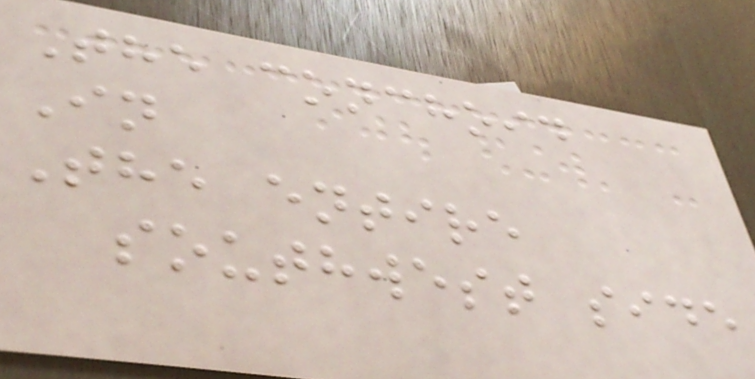The conchoid
In
The entire
southwest side
